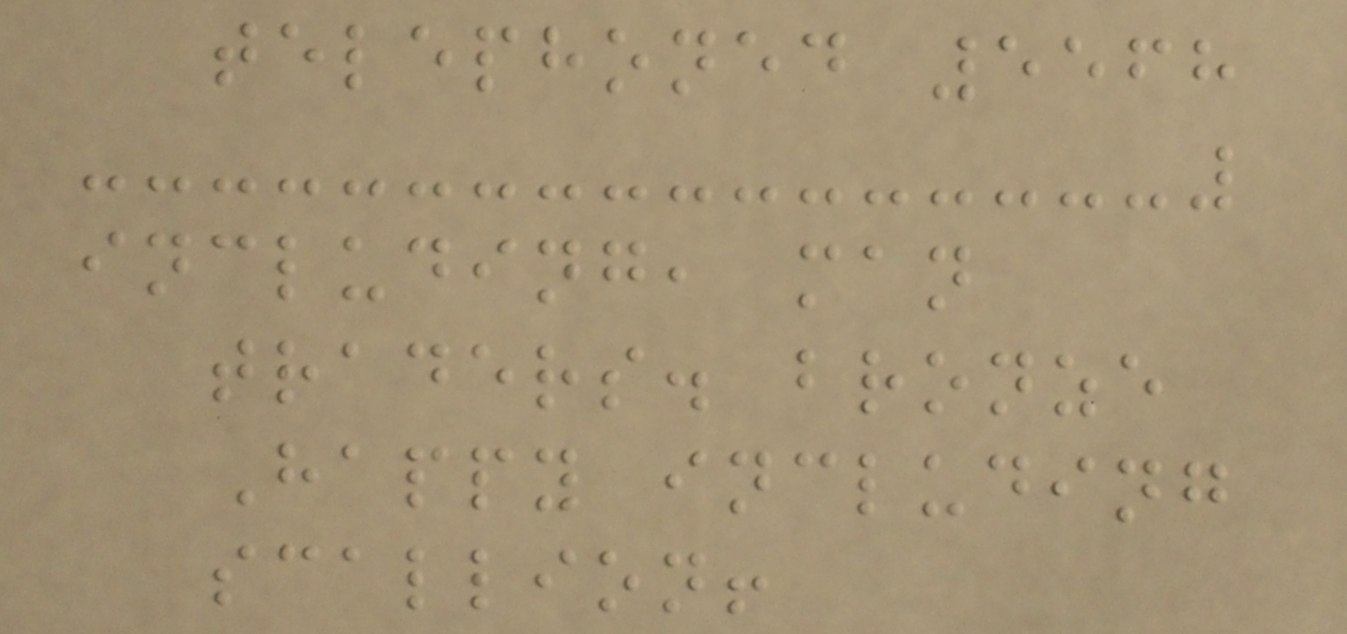telephoned 5568
including, man
traders. bronze
Happy including
scallion!
